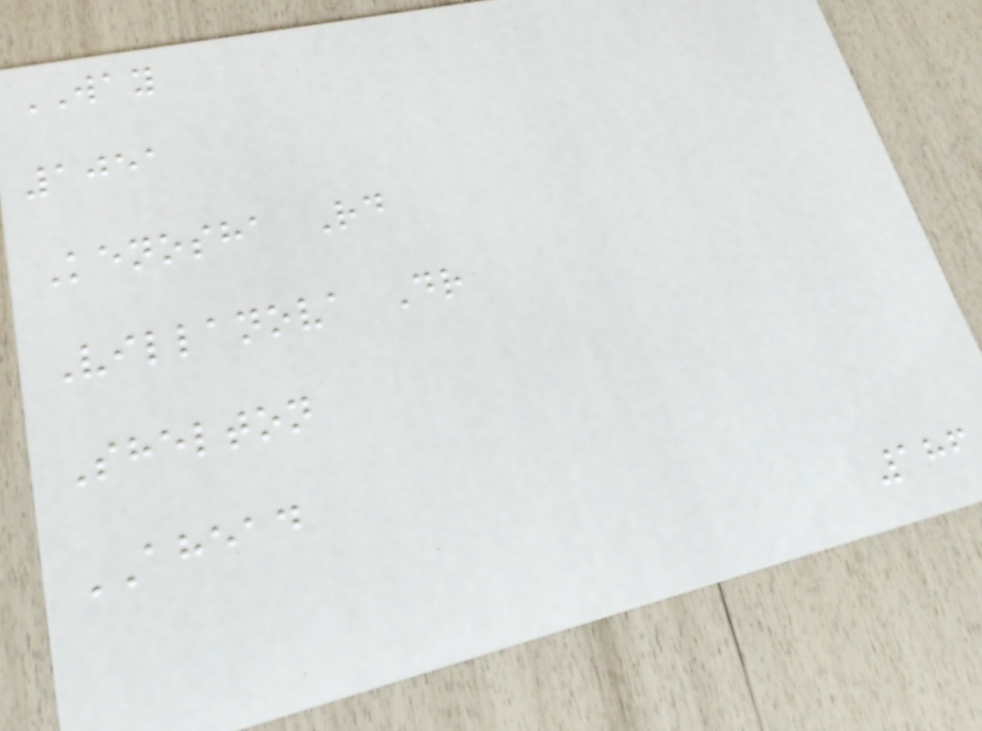WAY
1051
Kenosha Rd
Villanova Dr
Shelton
AHEAD
186
